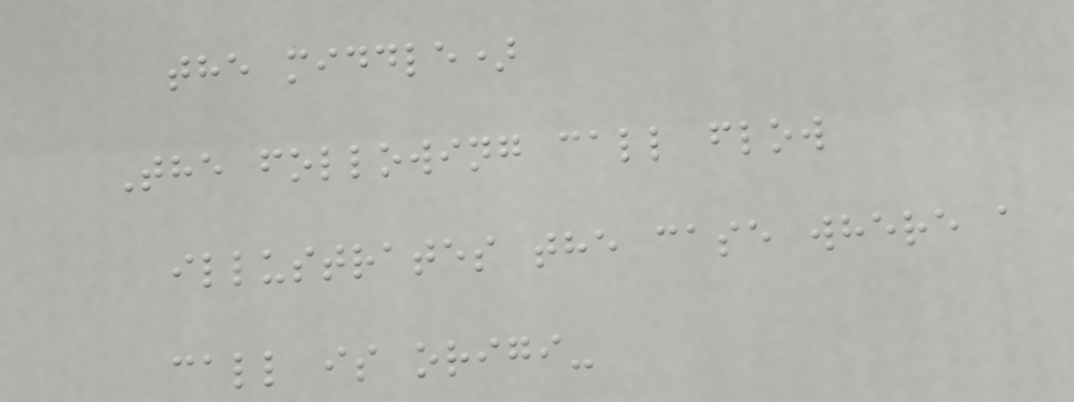the middle)
The following call flow
illustrates the case where a
call is origi-
